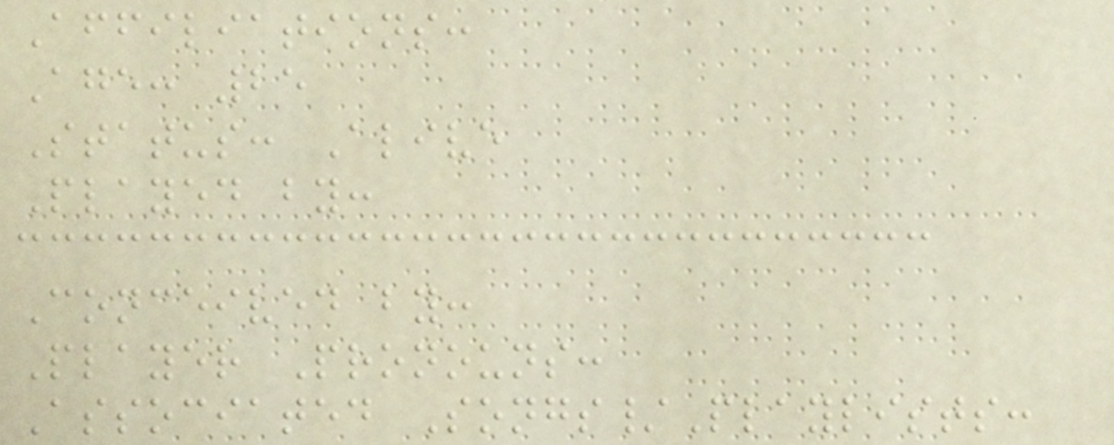Affiliations:
Age: 25
Status: Alive
Played by:
Conceived by:
Player Pronouns:
Associated Songs/Playlists:
